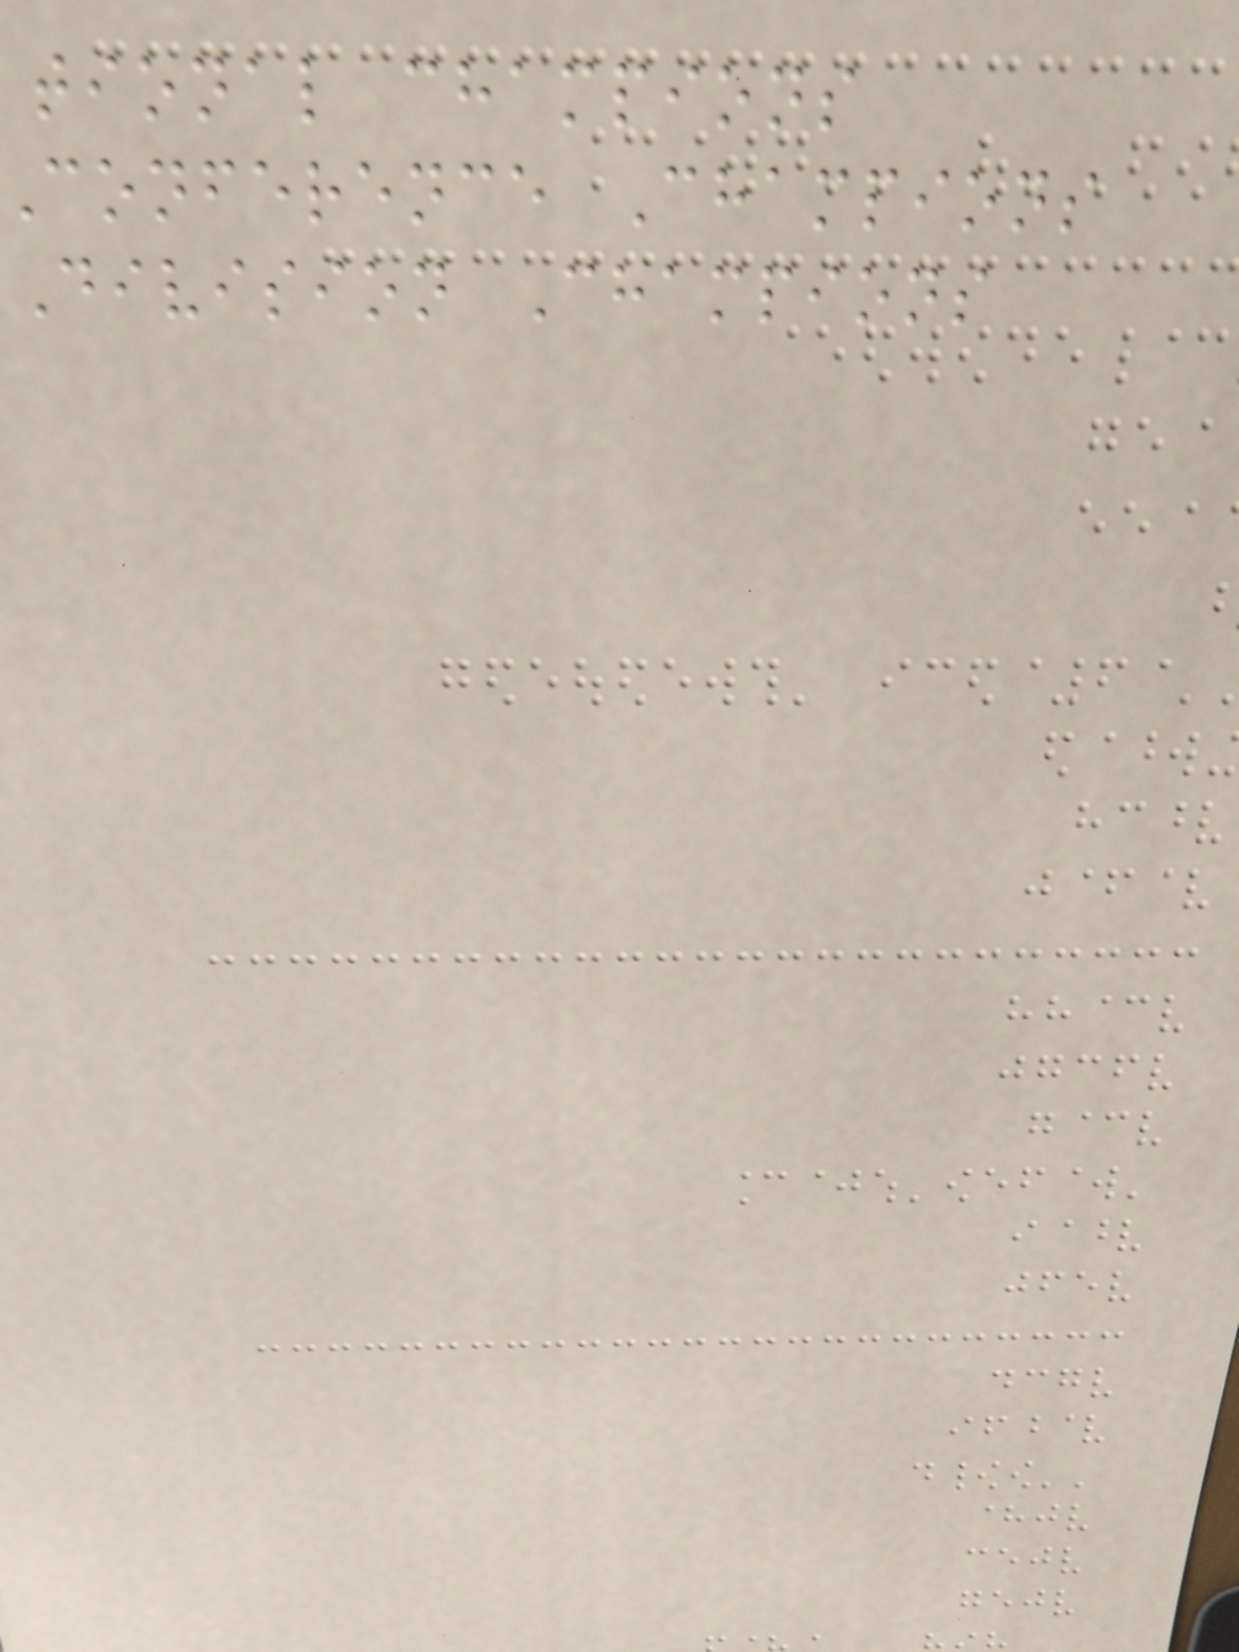tional champions
conference Champions
Division Champions
